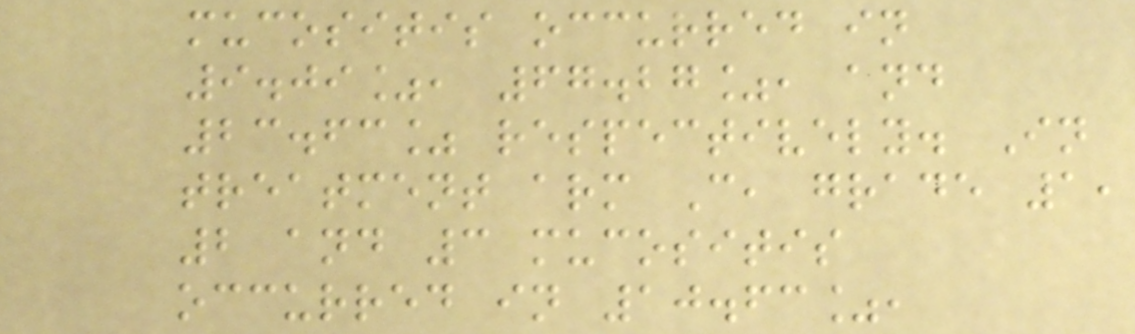mucositis occurred in
9.09%, 67.27%, and
23.63% respectively. In
treatment arm C, grade 1,
2 and 3 mucositis
occurred in 10.63%,
